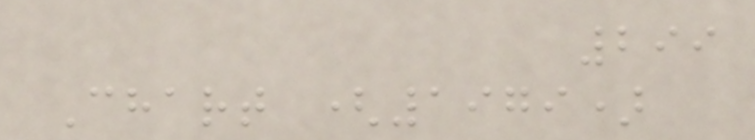299
Chart (1979)
